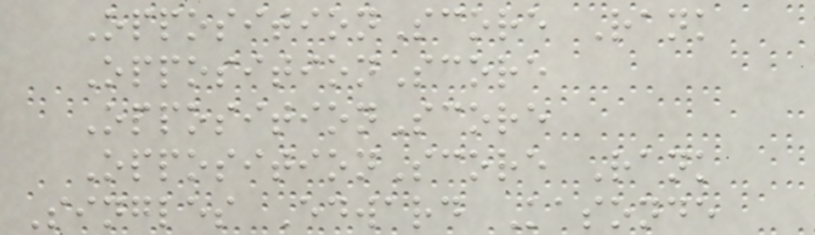OppositionScore Rank
OppositionScore
OppositionScore
OppositionScore Rank
Singles Edward Kasonde
